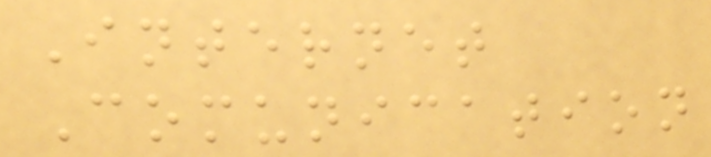Internet
Comunication
